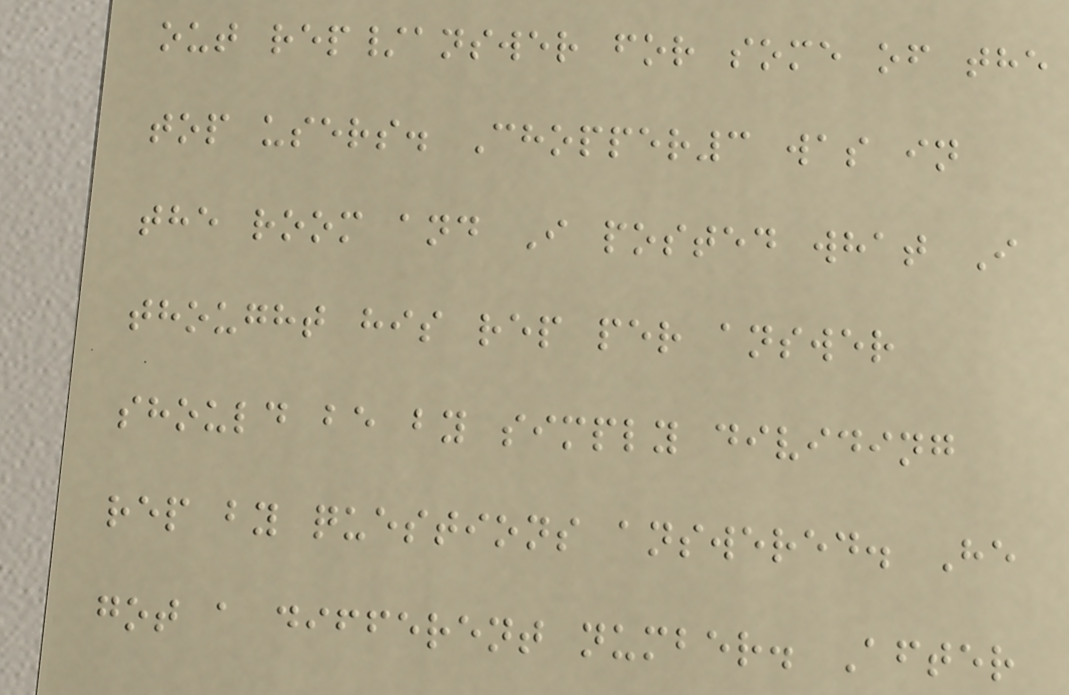out rep/answer for some of the
top users. Chopper3 was in
the room and I posted what I
thought his rep per answer
should be by simply dividing
rep by questions answered. He
got a different number. After
